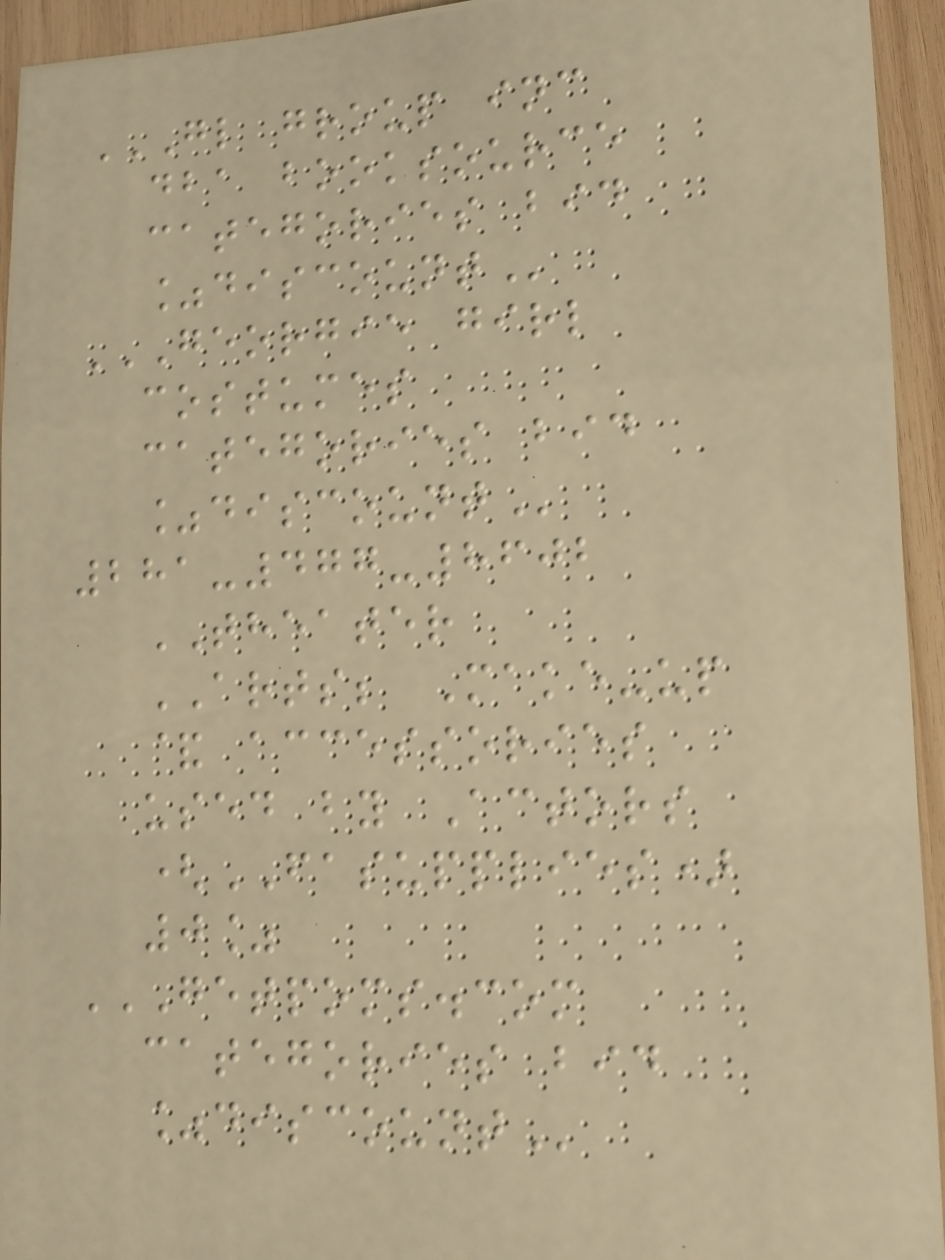GL GROUP INC
DBA BOOKSOURCE
CATEGORIES BID
%DISCOUNT
GEORGIE GIRL
COSTUMES
CATEGORIES BID
%DISCOUNT
281-477-8602
THEATER
ARTS; Make-up
& accessories
used by Actors
(FASUPPLIES)
0%
GETPOMS.COM
CATEGORIES BID
%DISCOUNT
